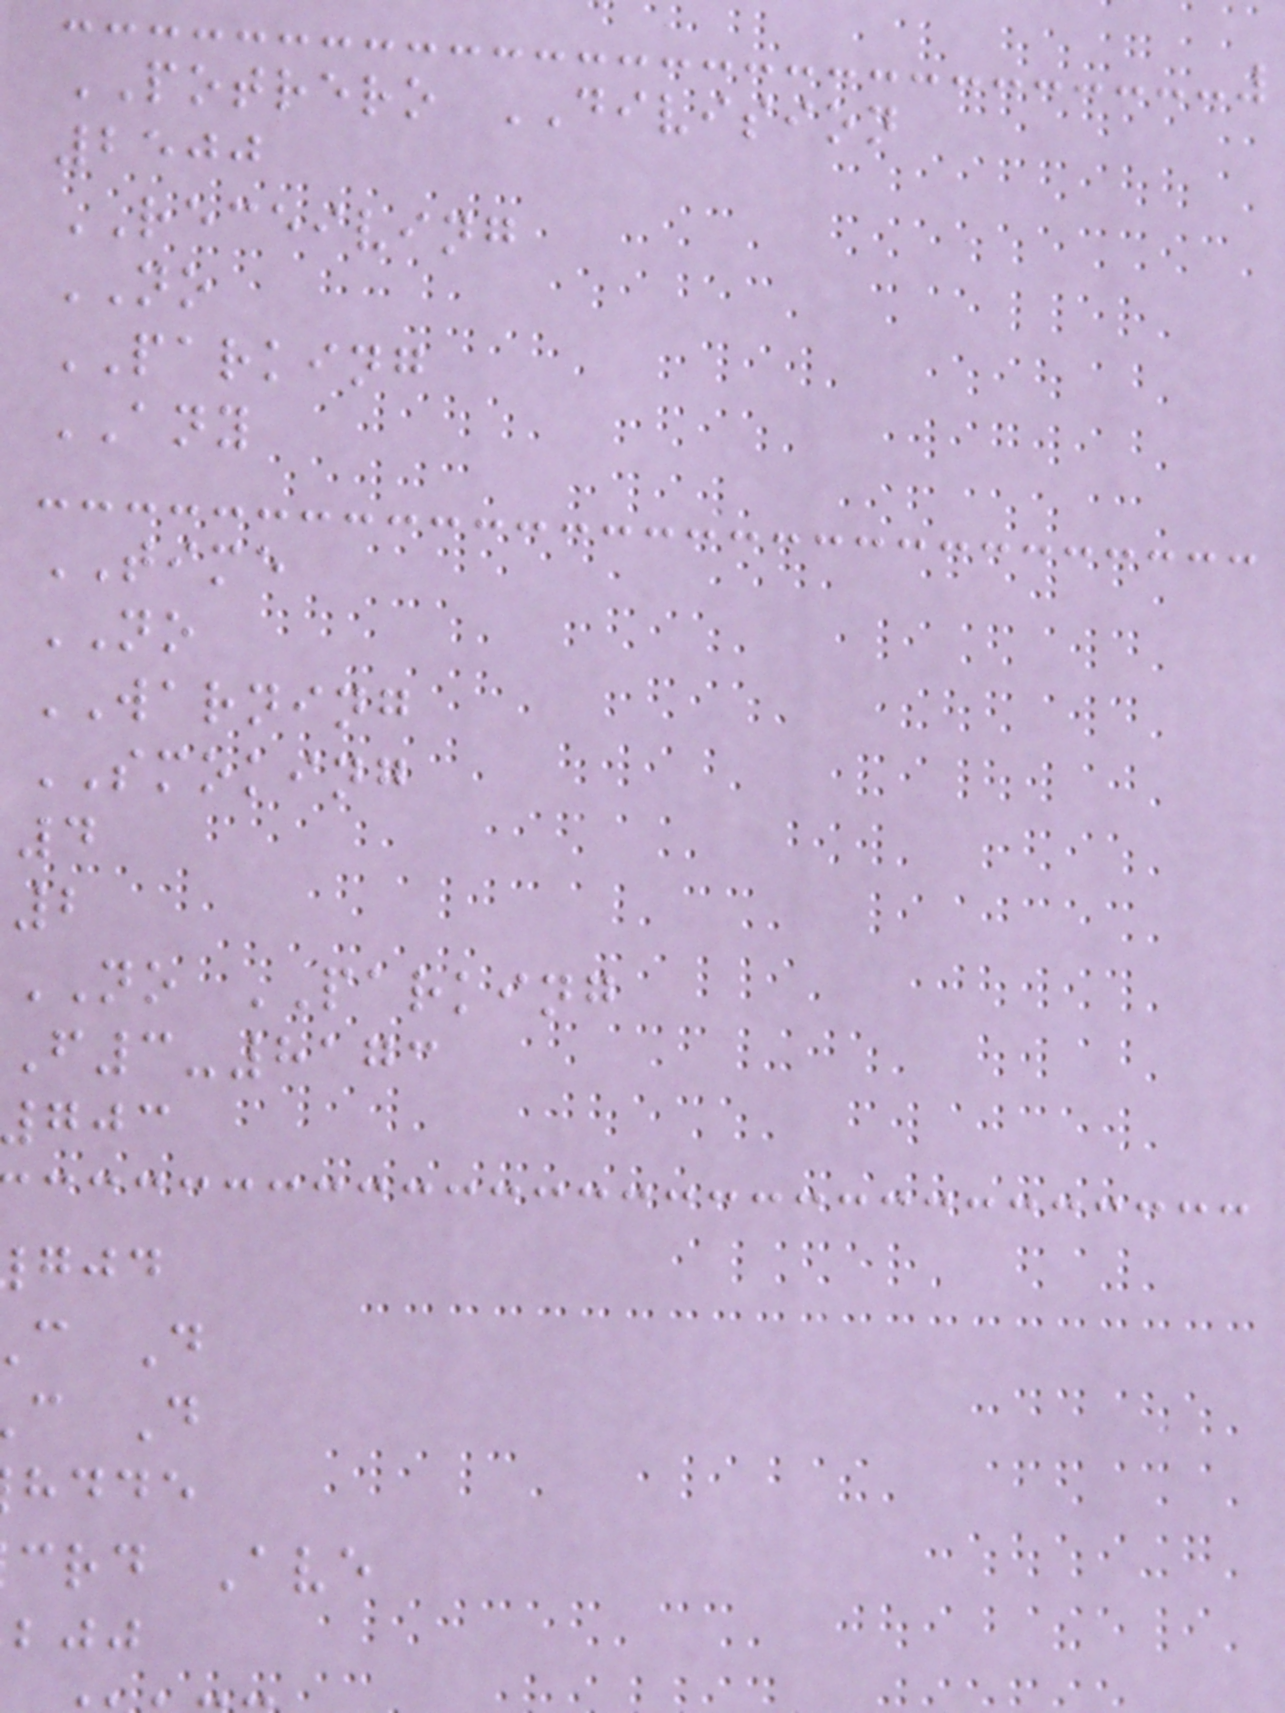POTRERO DIVISION
2500
RECEIVING
NO
PARKING
ANY
TIME
NO
WARNING
SMOKING
4
2
NO PARKING
F3-8173
703
c D
c D
hdde
crd Ave
